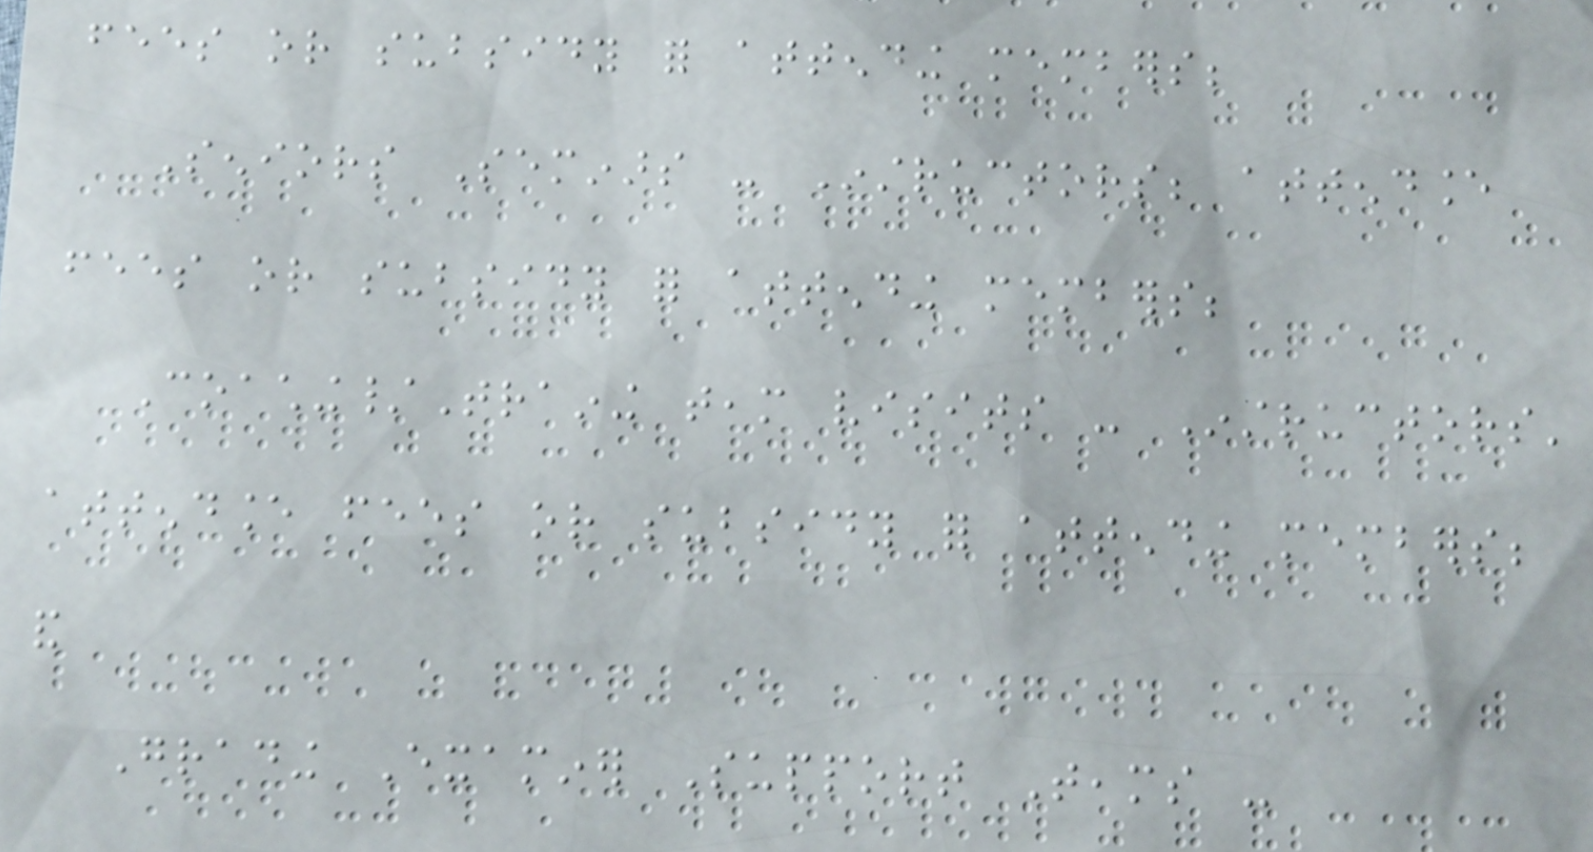fees or subsidy for attending members;
Seniors Seminars - Instructors; attendance
fees or subsidy for attending members;
Coaching/Training team visits - Instructors'
attendance fees or subsidy for attending members;
and
Grading Examiner Support Teams -
